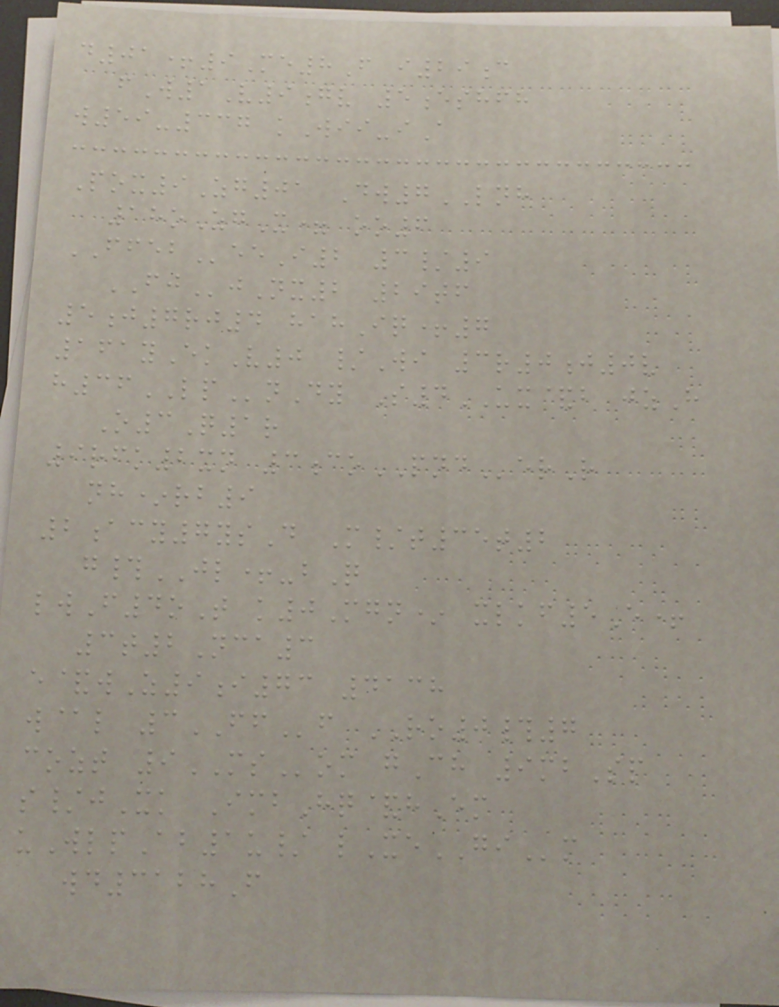d01+9Me8F i29c
fW1V9gv 5eshfh
w59-337 kWii-iA
Pox9Zg01 Dw7LNH
18oZgX= oo6
FFEBeeI2 3/9
FJjNx2 29tf
5j7rj4 hahIq+7
161yEkV0 /Wi 3r0j0v
h36LPnDy S4UX&b jzH
O3Q1r
9rfk2xn 3coPNDerR
nh*rb9
2acy7ysD M/t35t2
g#JL+-bQ
lwF4oT k0Mgn* xlkf5E+
3t2Nca3
e&wZ9i73 4138
w@l 3FFf RO0#7
cozt 9MSom gCh 9mbSp
s/jXk ImbHq&hEm
uWlpAb1u/ lXeGIm
wd3128F
